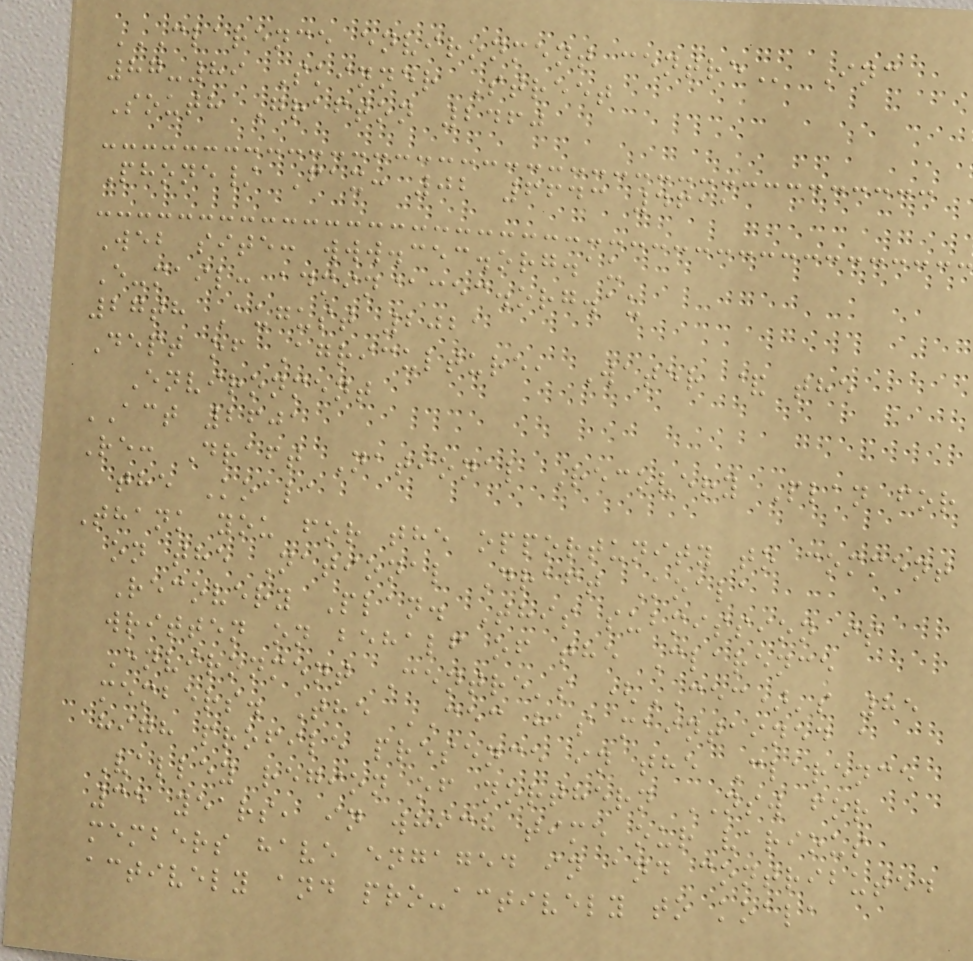CLARENCE ENVIRONMENT CENTRE Inc
87-89 Skinner Street
South Grafton 2460
Phone/ Fax: 02 6643 4611
Web site: www.cec.org.au
E-mail: admin@cec.org.au
27th August 2021
Dept of Agriculture, Water & the
Environment
ACT 2601
Re: Draft National Recovery Plan for
the Koala
Thank you for the opportunity to comment
on the National Draft Koala
Recovery Plan. This submission is
written on behalf of the Clarence
Environment Centre's (CEC)'s 85
members. The CEC has maintained a
high profile presence in the Clarence
Valley region of northern NSW for
35 years, in which time our various
members have engaged in and contributed
actively and pro-actively to koala
